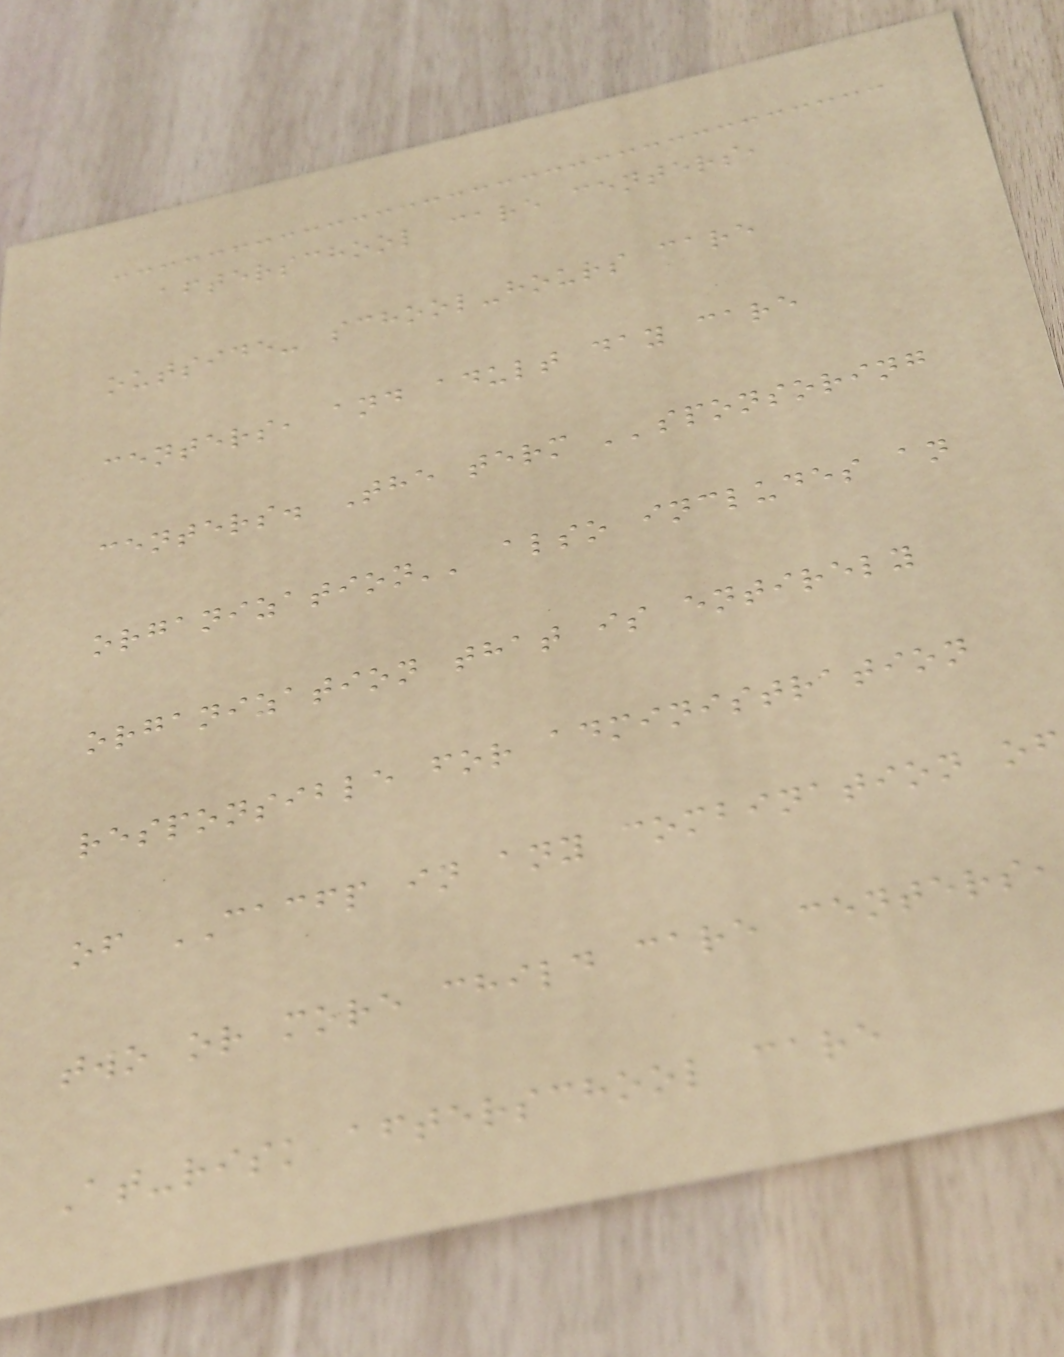afterschool care centers,
outside- school-hours care
centers, and adult day care
centers. The term ''sponsoring
organization'' also includes an
organization that is entirely
responsible for administration
of CACFP in any combination of
two or more child care centers,
At-risk afterschool care
